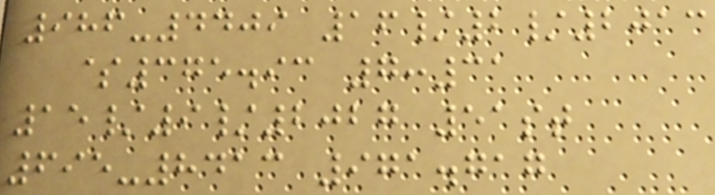986-4409 16/2/2013
$375.93 7:31
15/9/2027 51st
695-8413 971.717
